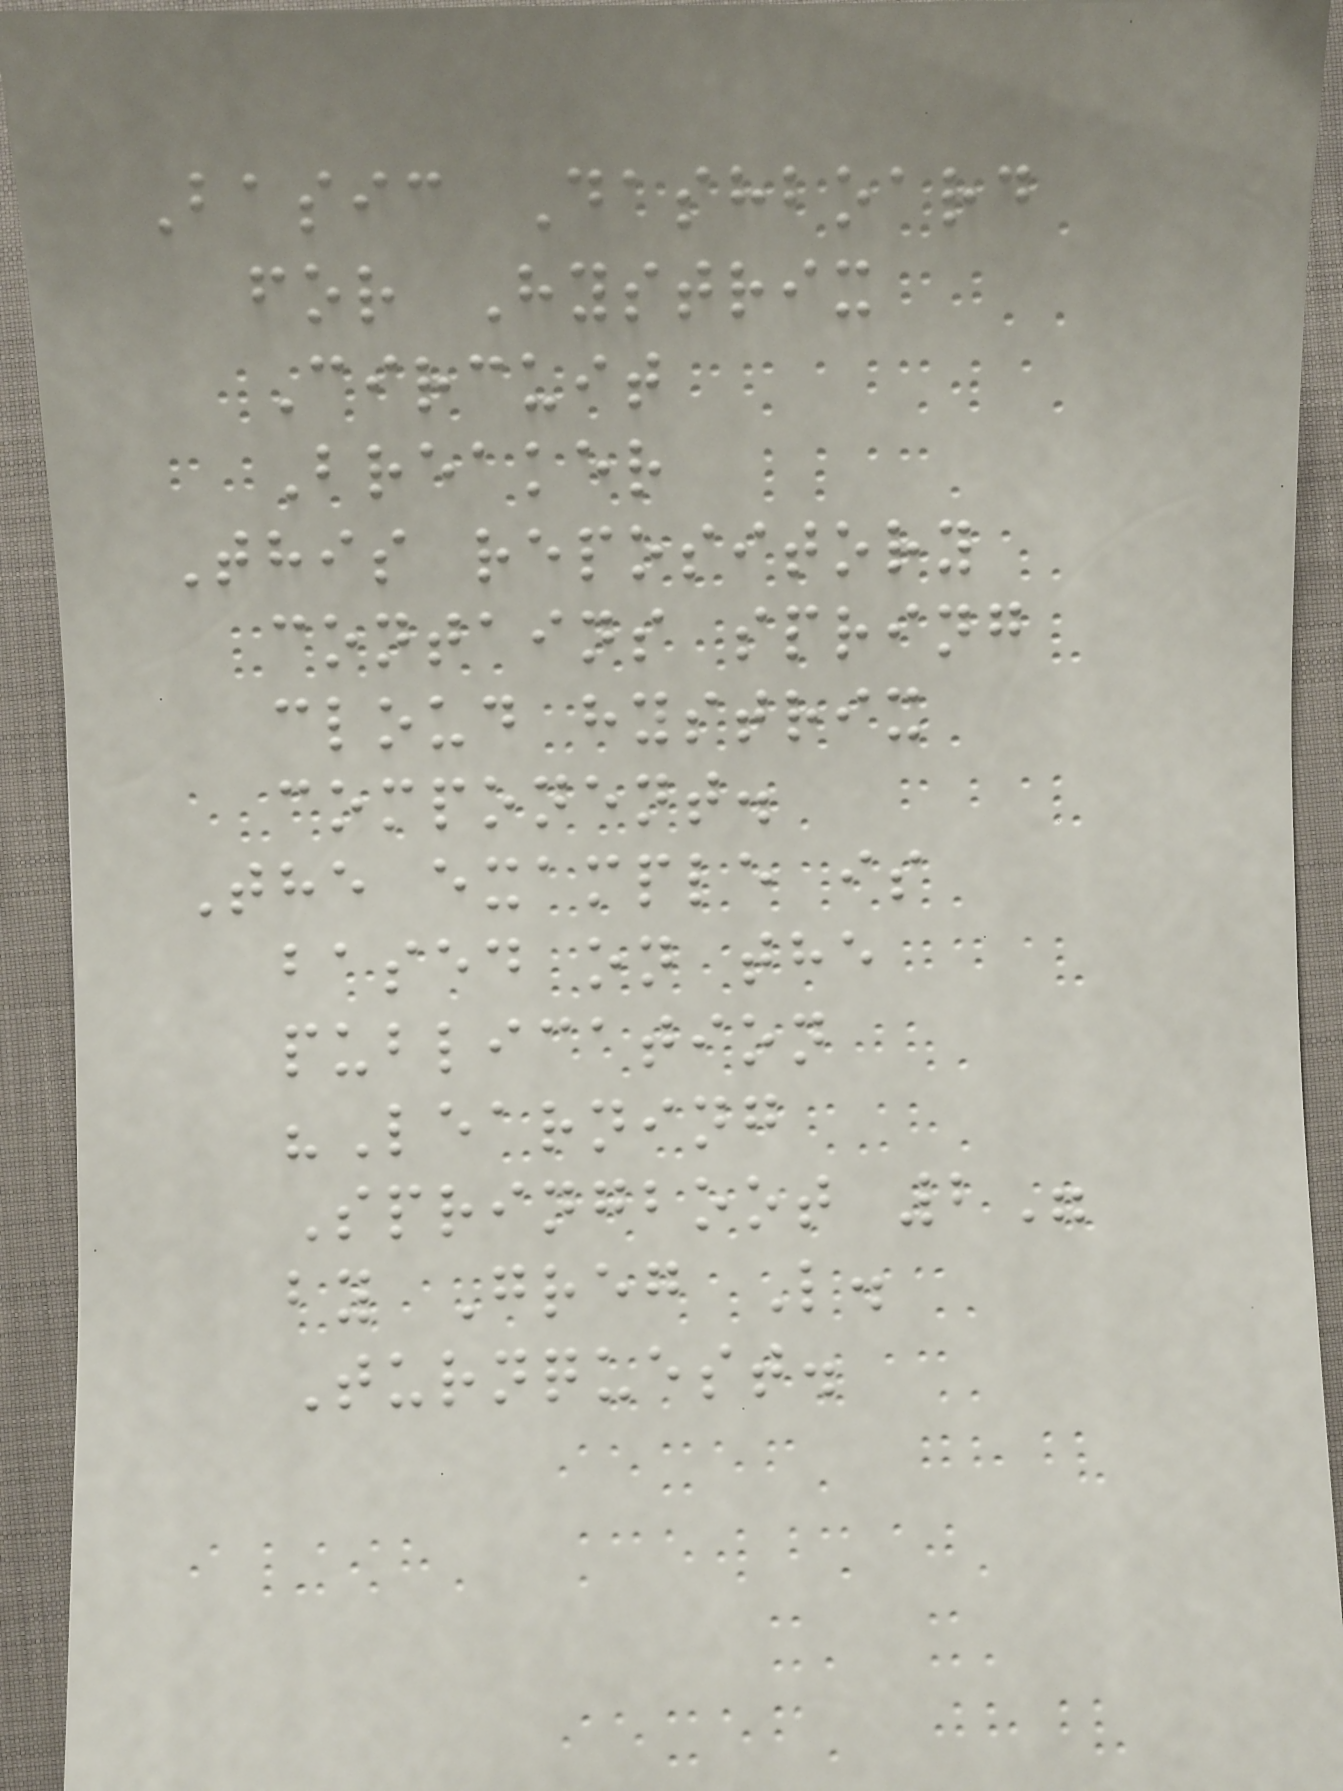Basic Dashboard
for Hystrix
Circuit
Breaker
This repository
contains spring
cloud hystrix
component.
The example is
based on the
publication
"Learning
Springboot 2"
by Greg L.
Turnquest.
